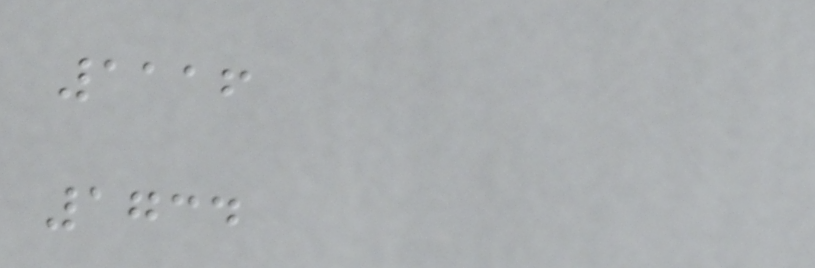1116
1734
